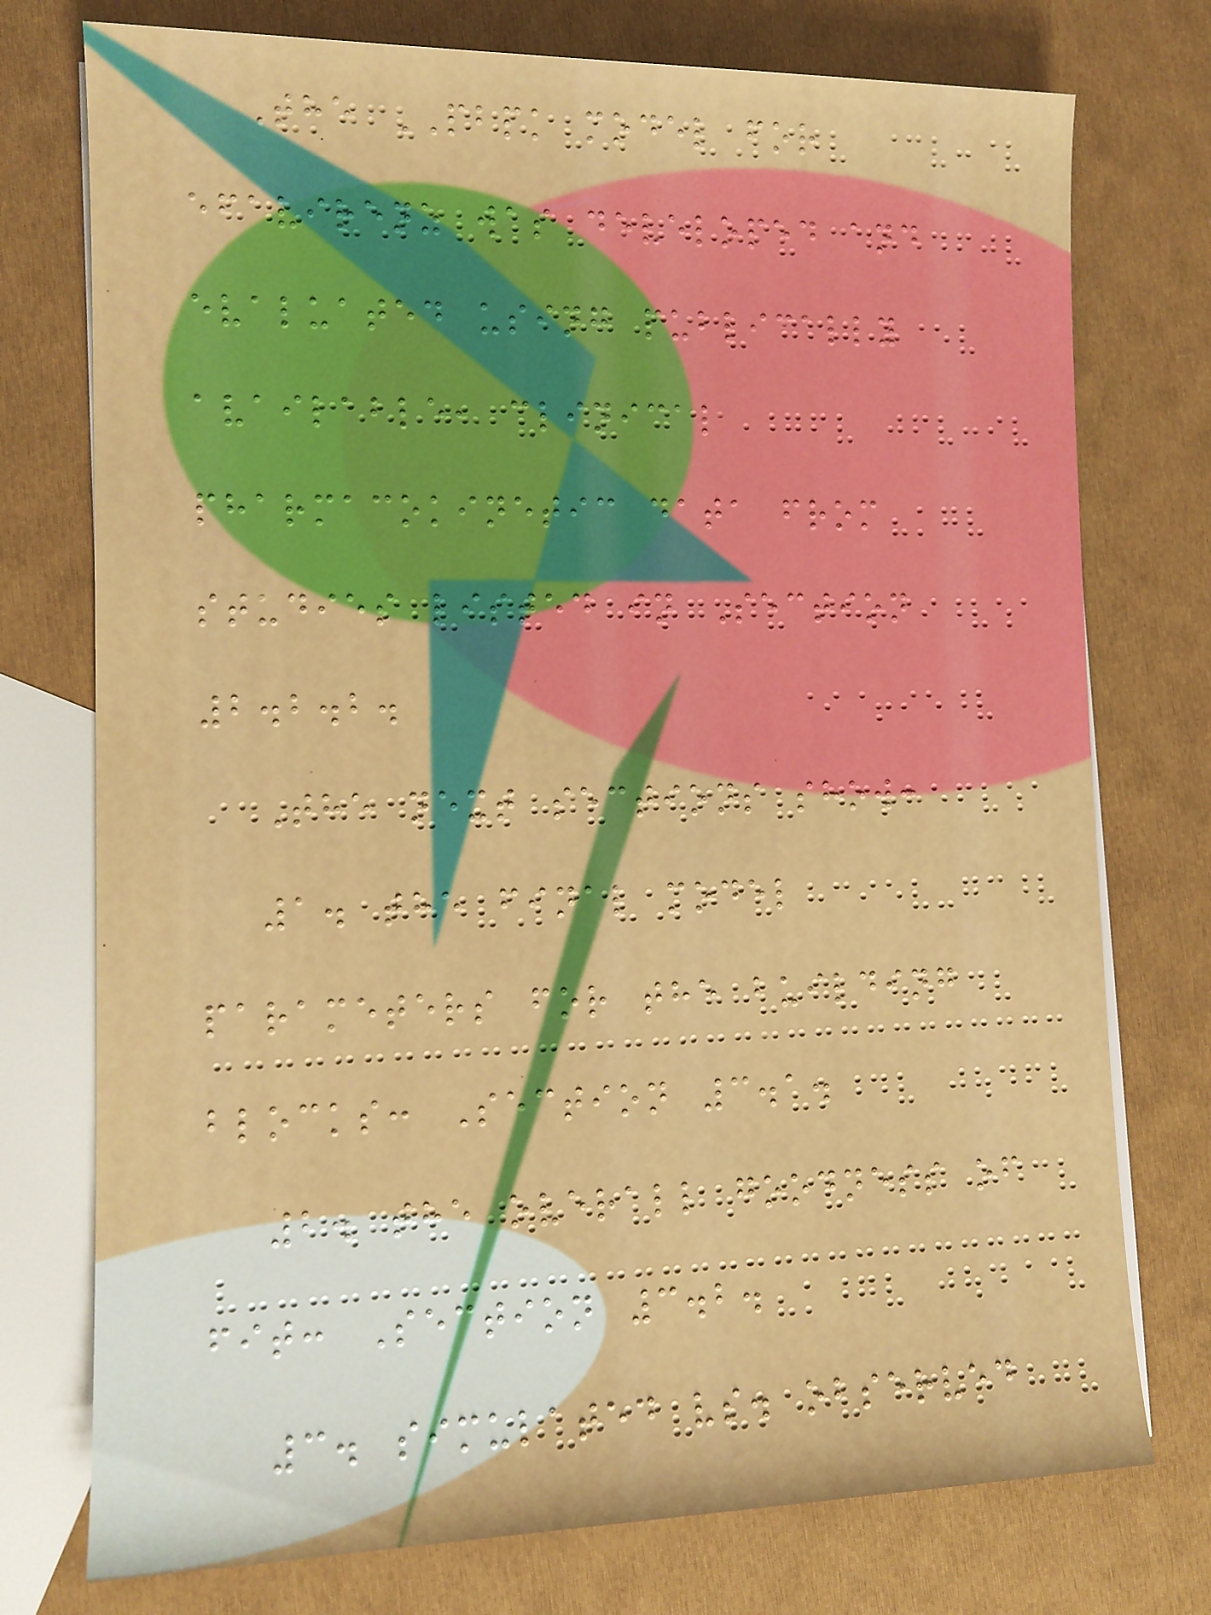The PBPK model for
efavirenz was developed and
evaluated using publically
available, clinical
pharmacokinetic data from
studies listed in Section
2.2.2.
The next sections show:
1. the final model
parameters for the building
blocks: Section 3.1.
2. the overall goodness of
fit: Section 3.2.
3. simulated vs. observed
